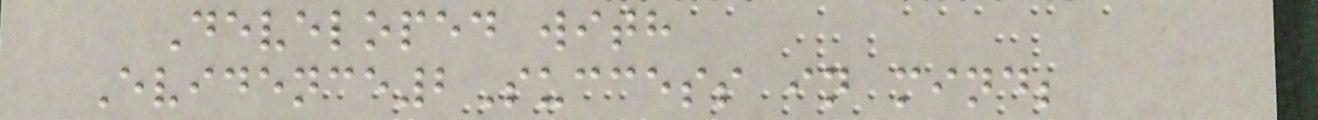Developed with
Evidence2Success in mind;
